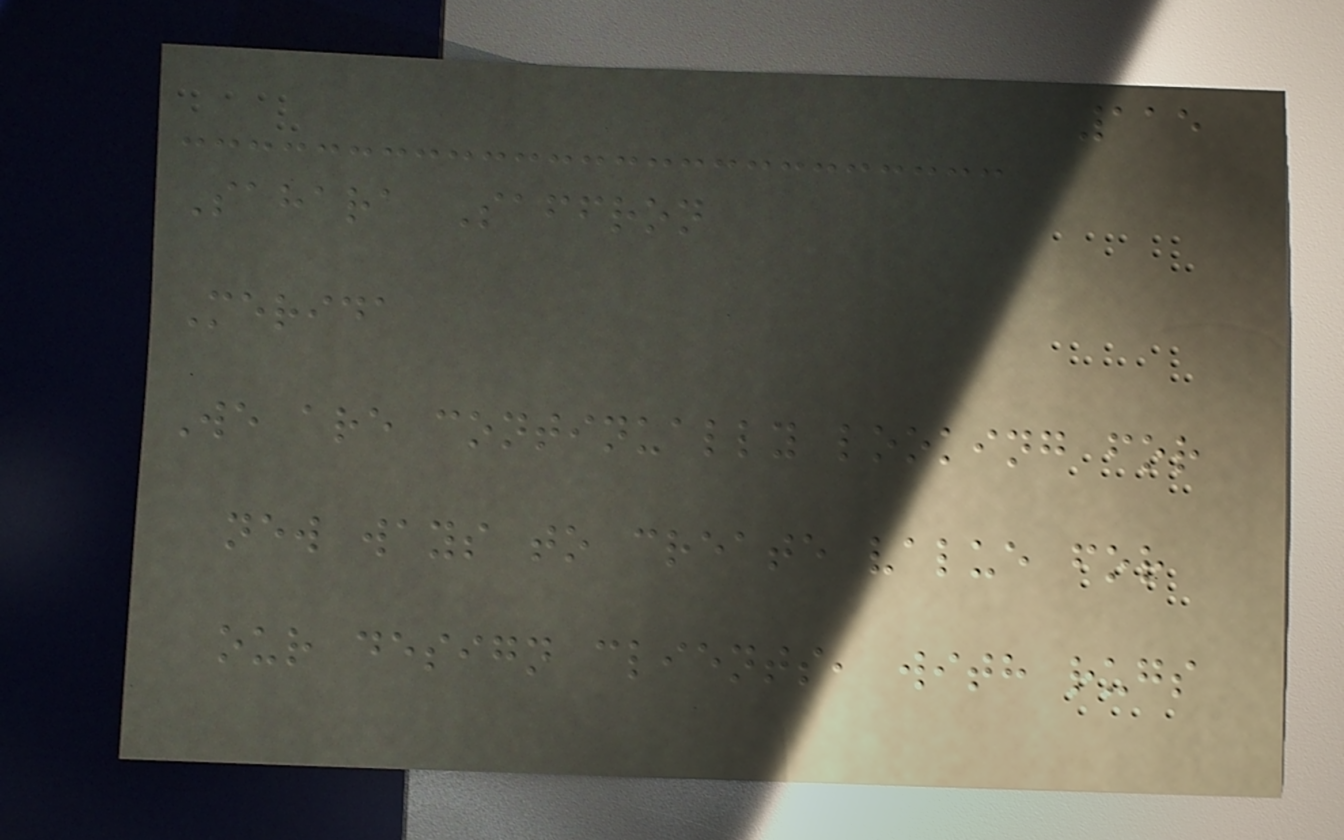115
Sahara Saffron
Merida
We are continually looking for
new ways to create value for
our design clients, with rugs
